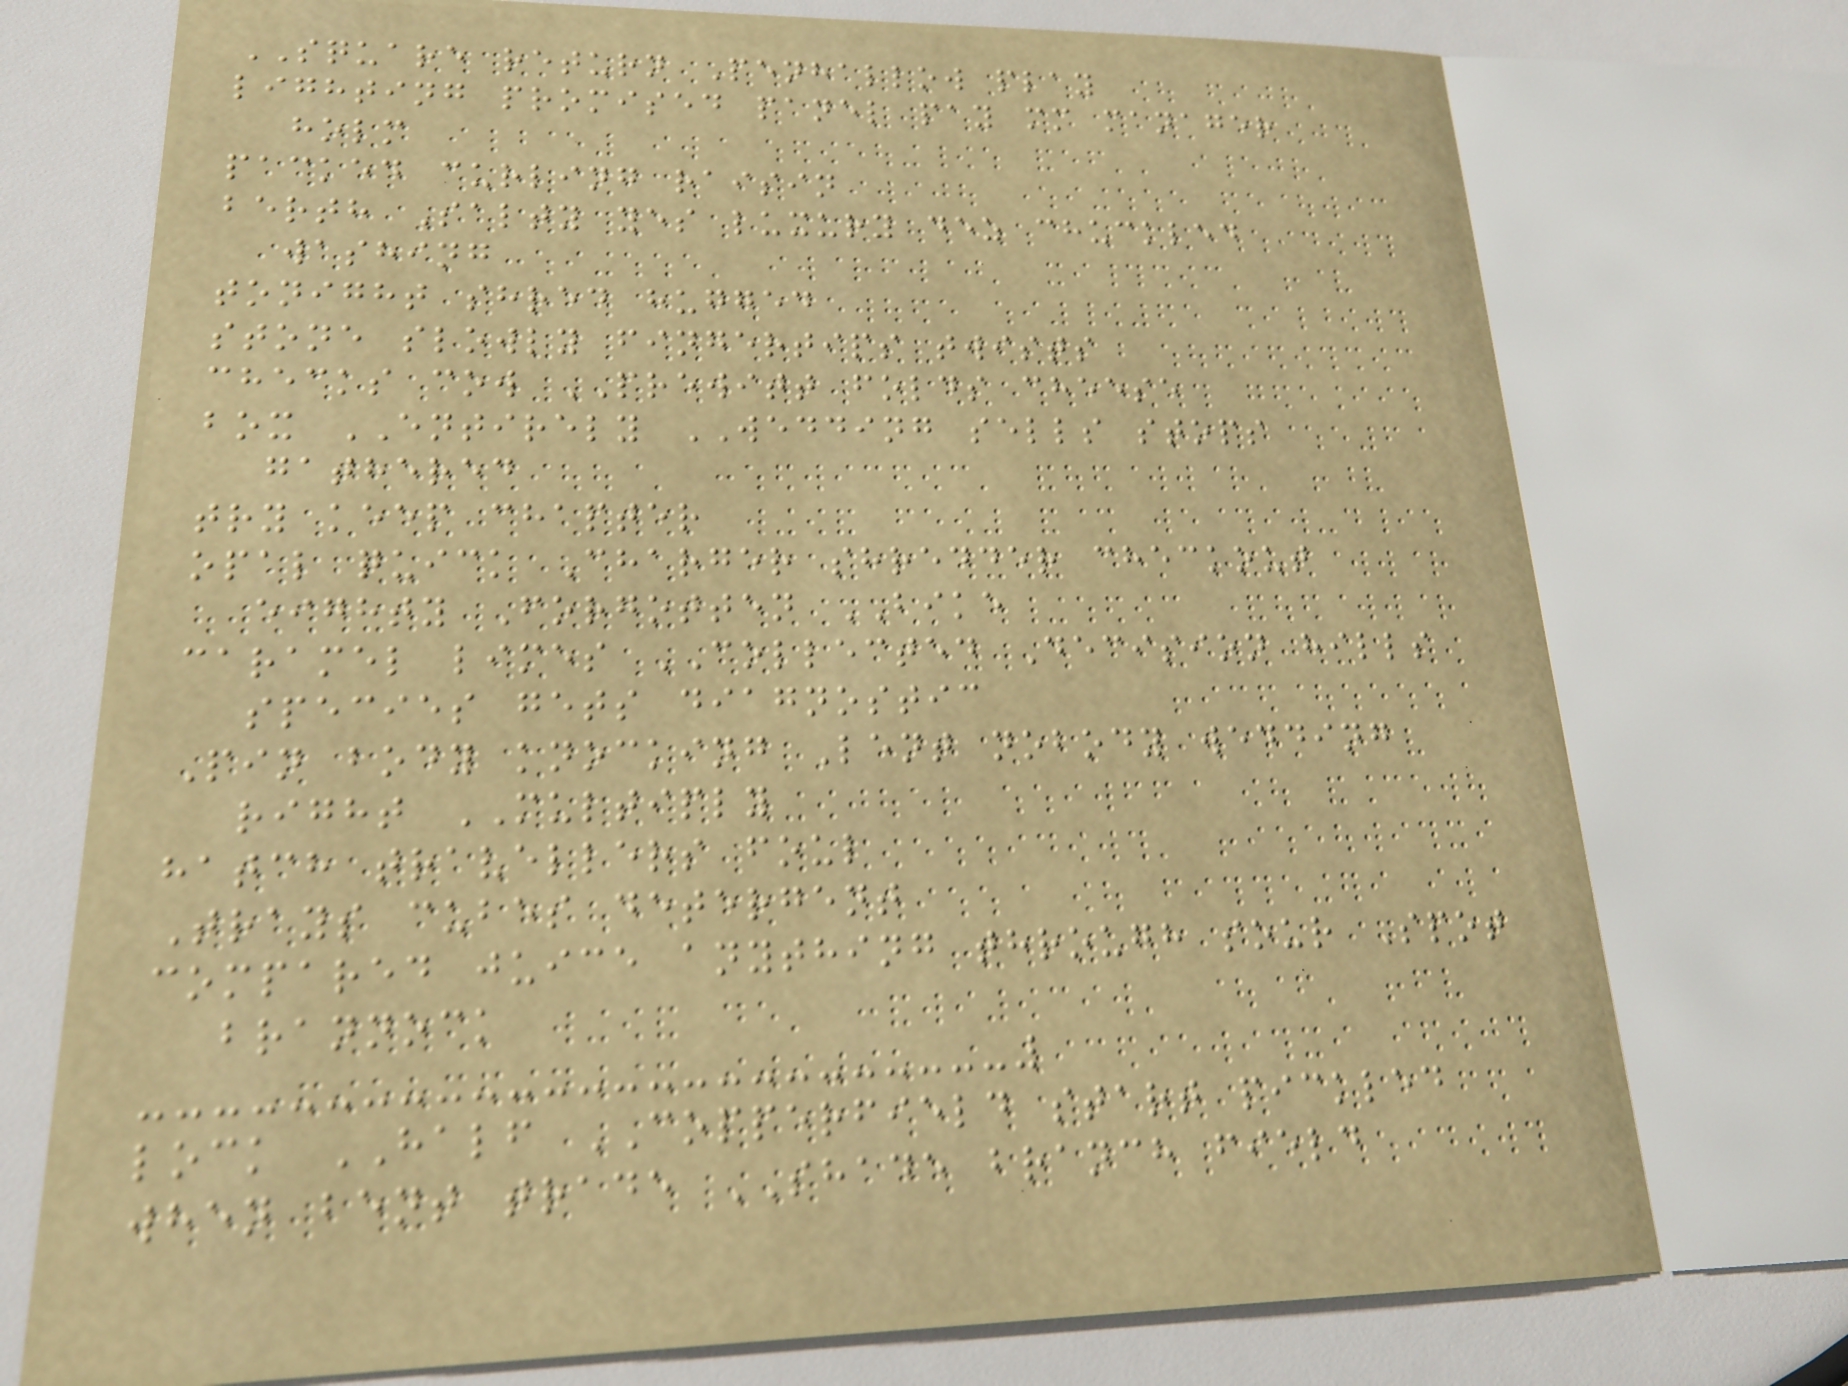SQUARE return Penhallow play
lighting promised panel pay mm manager
holm
packed curling raisin
berth Salty yes luxury dez chuckled
washing
tonight shred hugged
stone slowly fingertips twists
checks cow PREWITT folds cheese
box ENTIRELY WEDDING sells stops
gathered
try keep chapter
opal quick Charger shredder checkout
eighty Forgotten BIKE
caramel limes COLLECTED Decision hills
species gets diagnostic
Pin body knocking Lent nobody wedding
right MULTIPLY
hatch travellers foul
Trays cubes detergent
compared juice anything through sour Spot
brannock
lock HALF COPPERFIELD start pickled
when bent trade SHADE branch field
